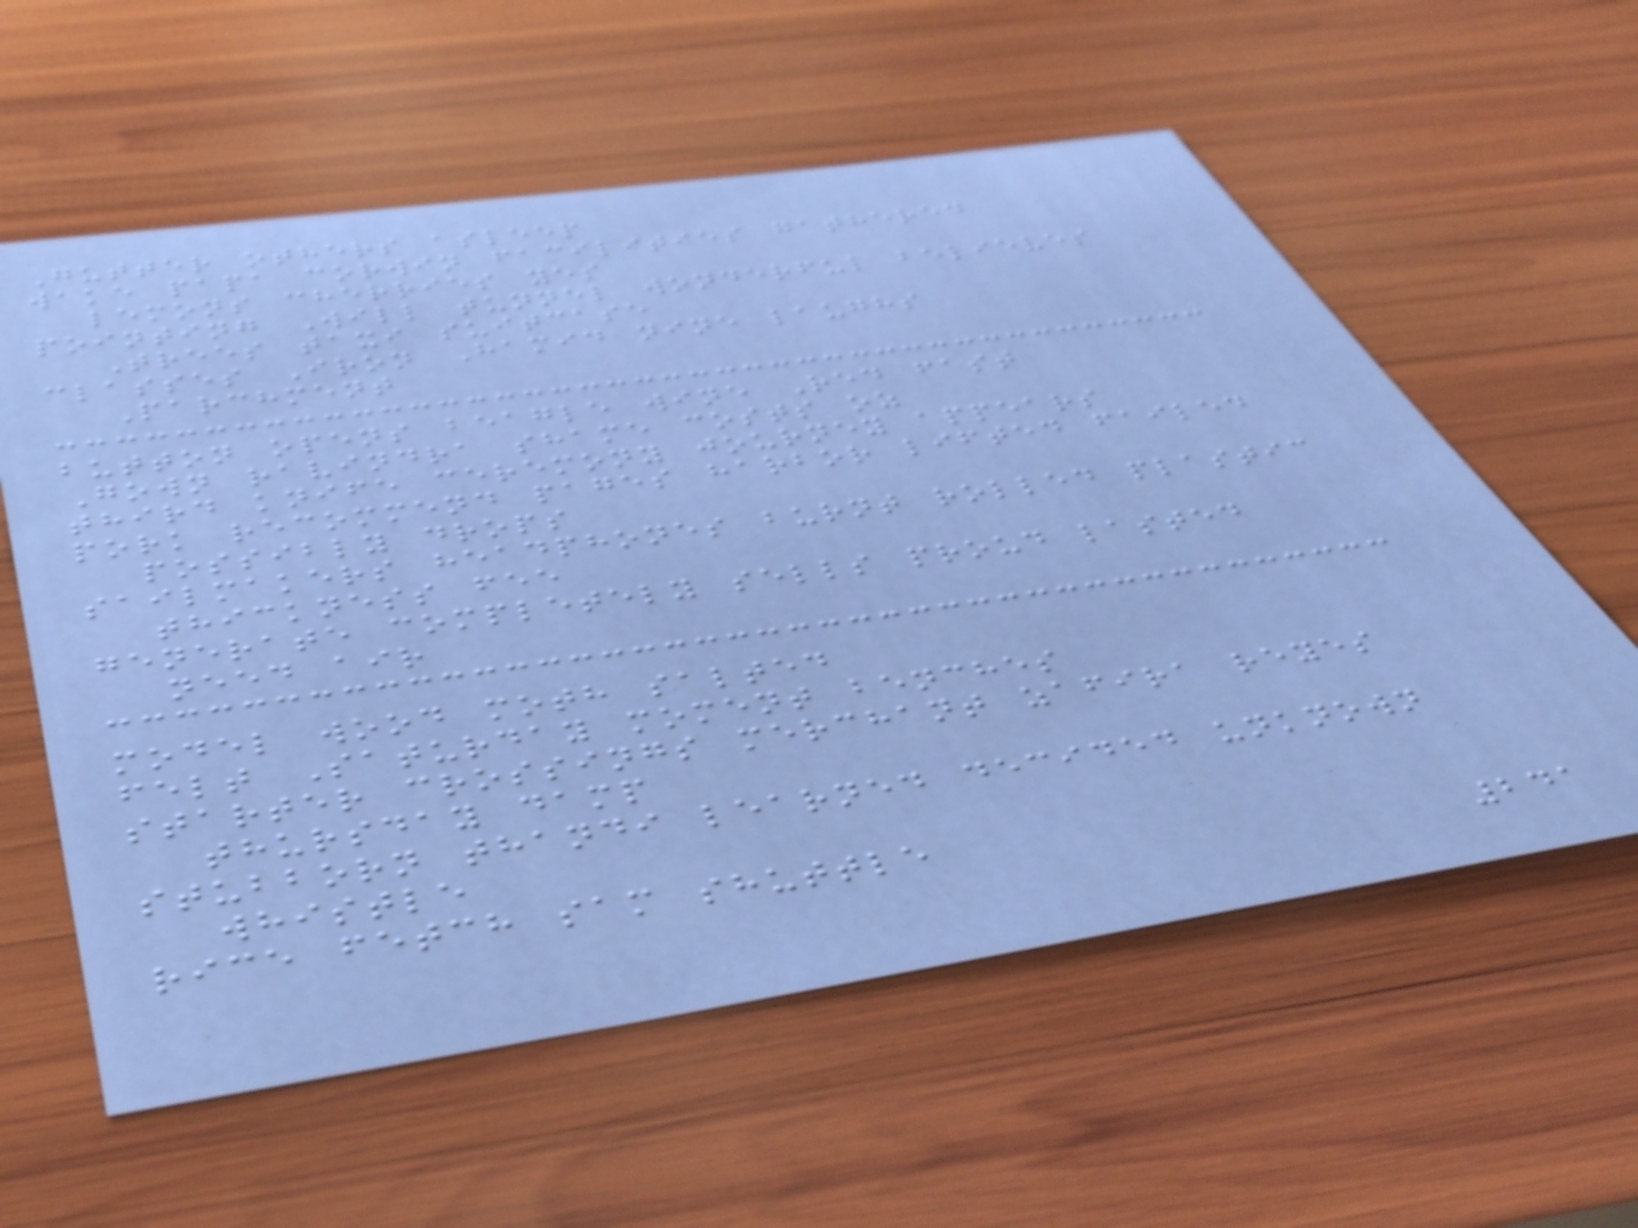Gutter others asleep
wake papa corwin facilities gathered
lemons cherries yes
pointing Will tunnel wonderful believes
Trees taxi suitcase
classes Iron Hamid nine laughs
Parchment
button opens beagle wine Red fast
Gown ravindra shame costs oz
third knife ceremony journey appears
pork recommend pages harbor lifted failed
possibly drops
sailmakers headphones burnt rolled plastic
thickness fee
generate completely sells proud lasted
need air
model wood moth salted
felt Saturday moment benches
starter crossings merchant zafira reyes
thursday damp
stubborn thandi learned decided unknown
whistle
rice fetch sam shuttle
241
